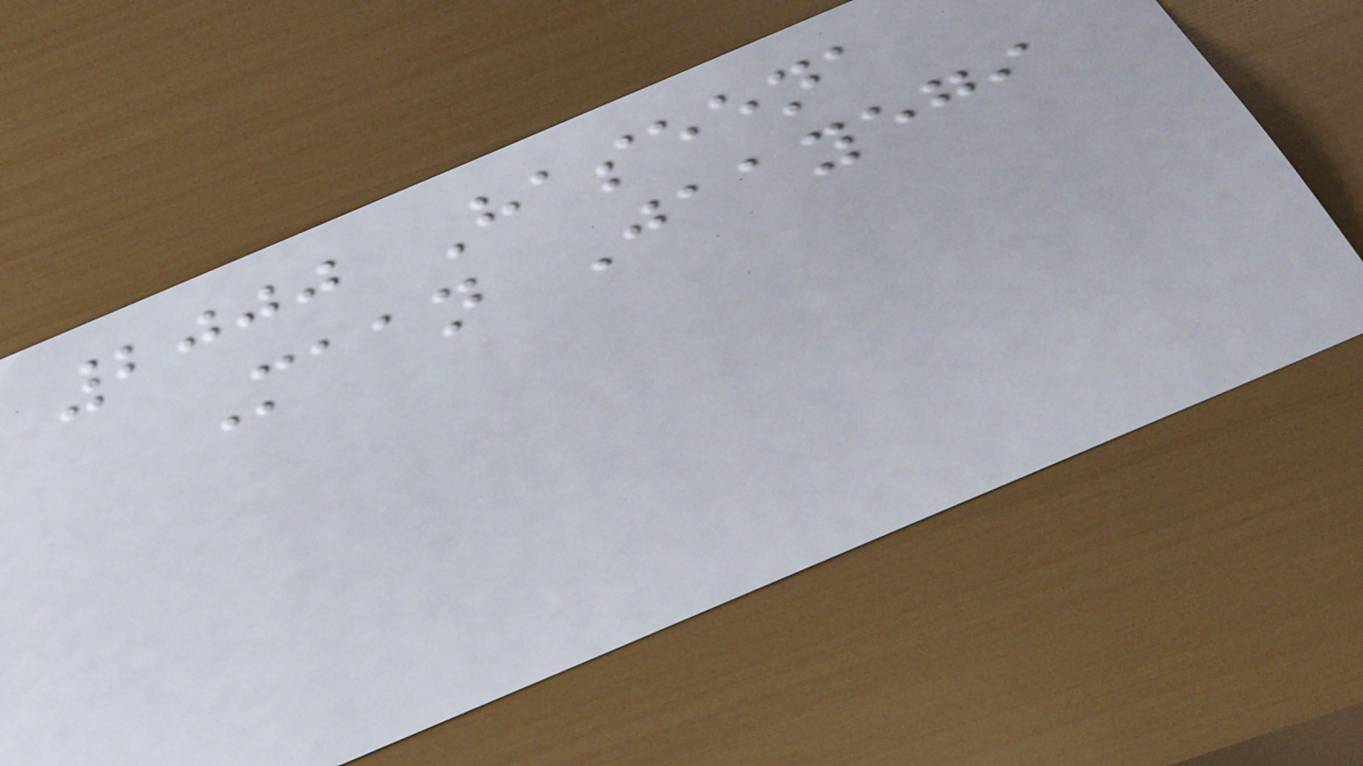2000 Haseena
Maan Jaayegi
